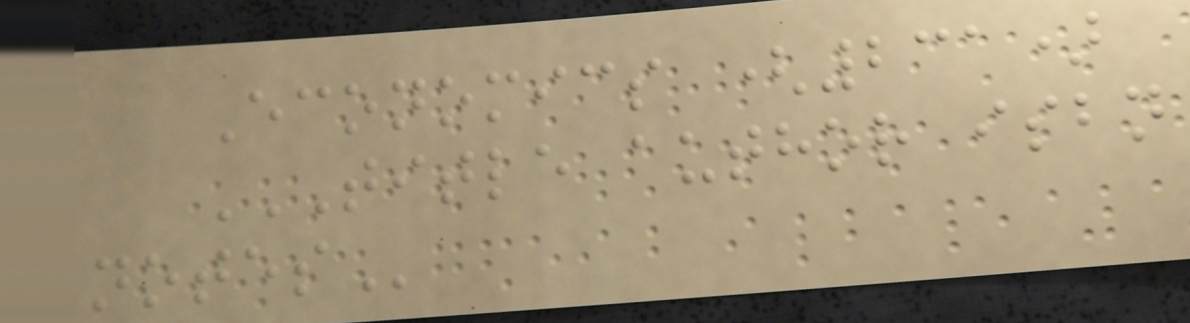Economics (231)
TITLE AUTHOR ISBN
NOTES
